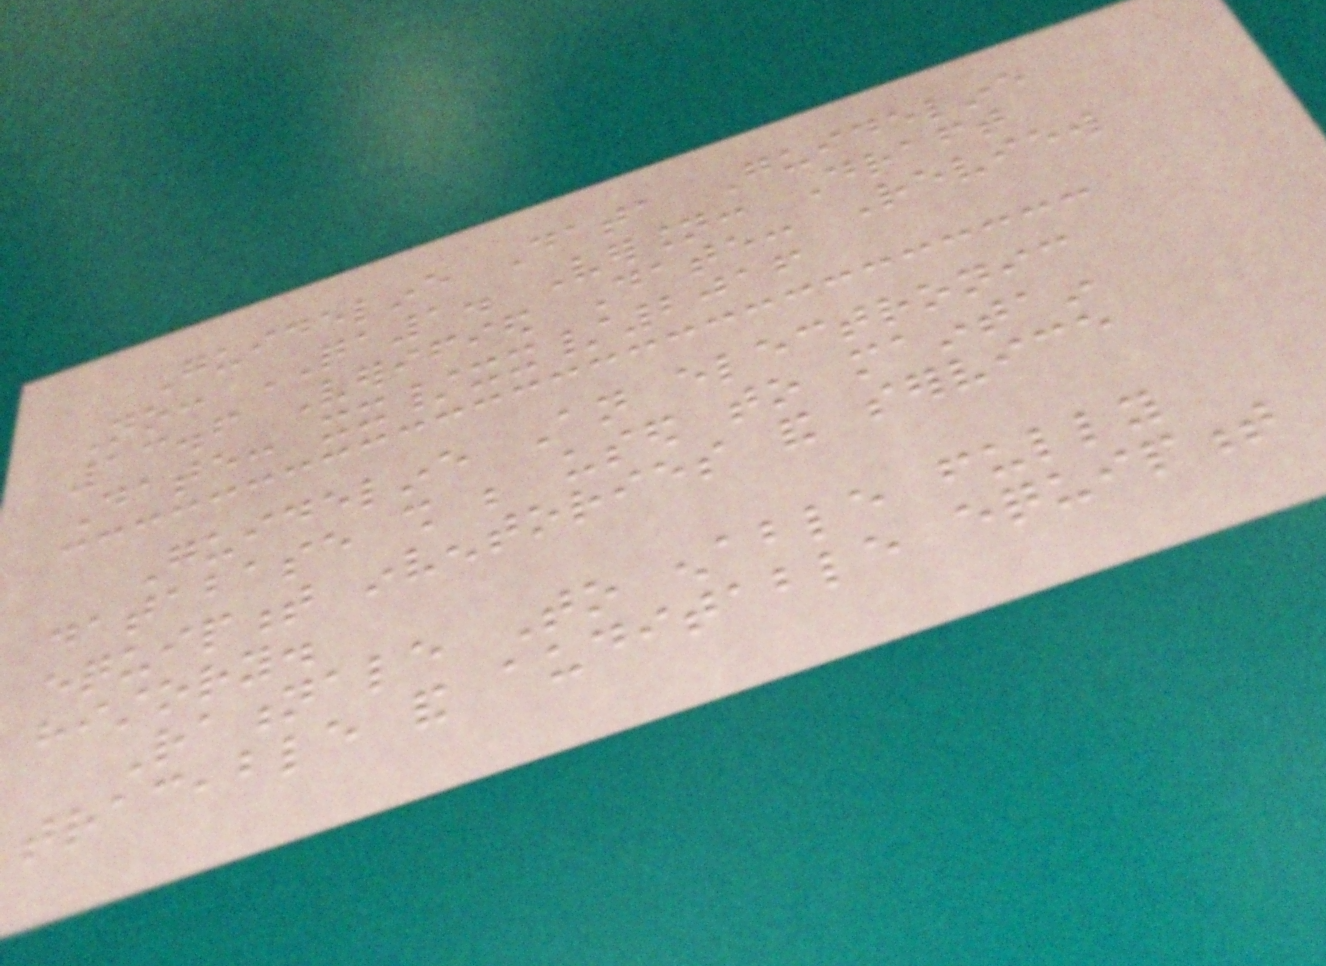Guideline Data Guideline
No: QA1. Version: Draft
13.6 Verified Date: Review
Date: xx/xx/2016
Guideline An electronic
database shall be used to maintain
equipment inventories and service
history.
Rationale To enable fully
traceable and auditable equipment
